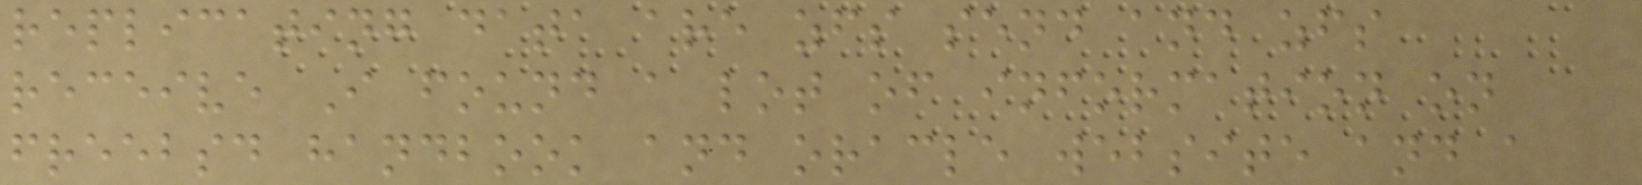replicating data are zfs send and zfs
receive I found a lot of information on
freebsd handbook and oracle website and a
